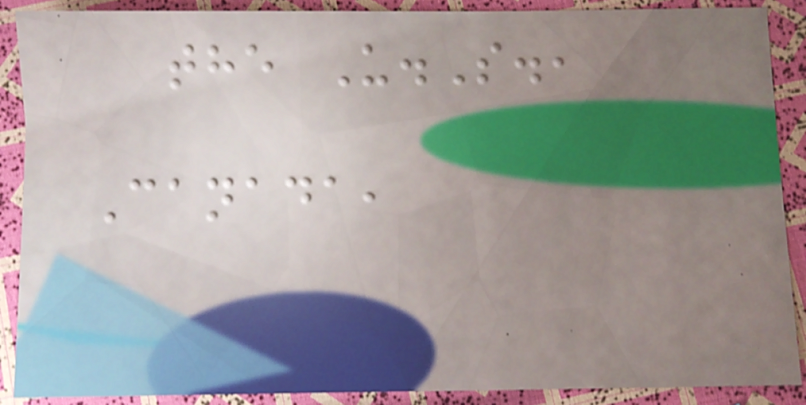the U.S.,
Canada,
